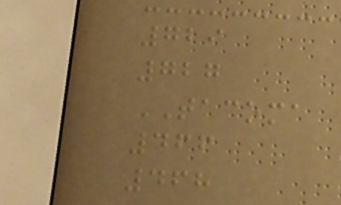729
727
TACOMA
466
468
